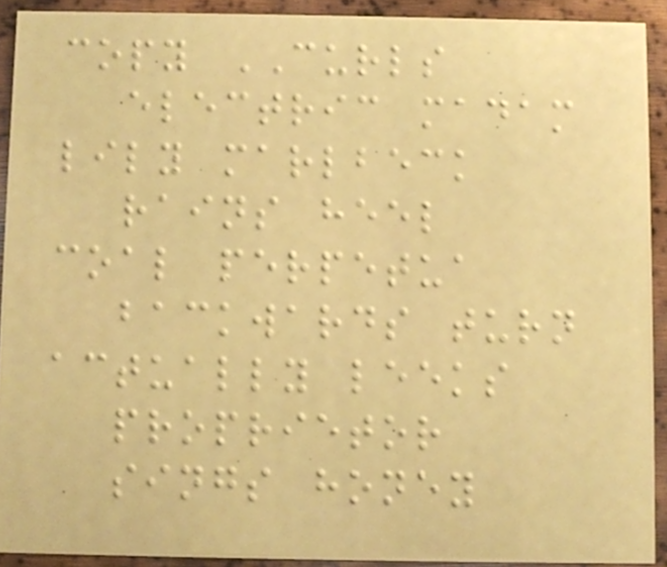copy CURLS
electric madam
lily marlbeck
rains heel
coal perpetua
backwards turn
actually leeks
proprietor
sings honey
